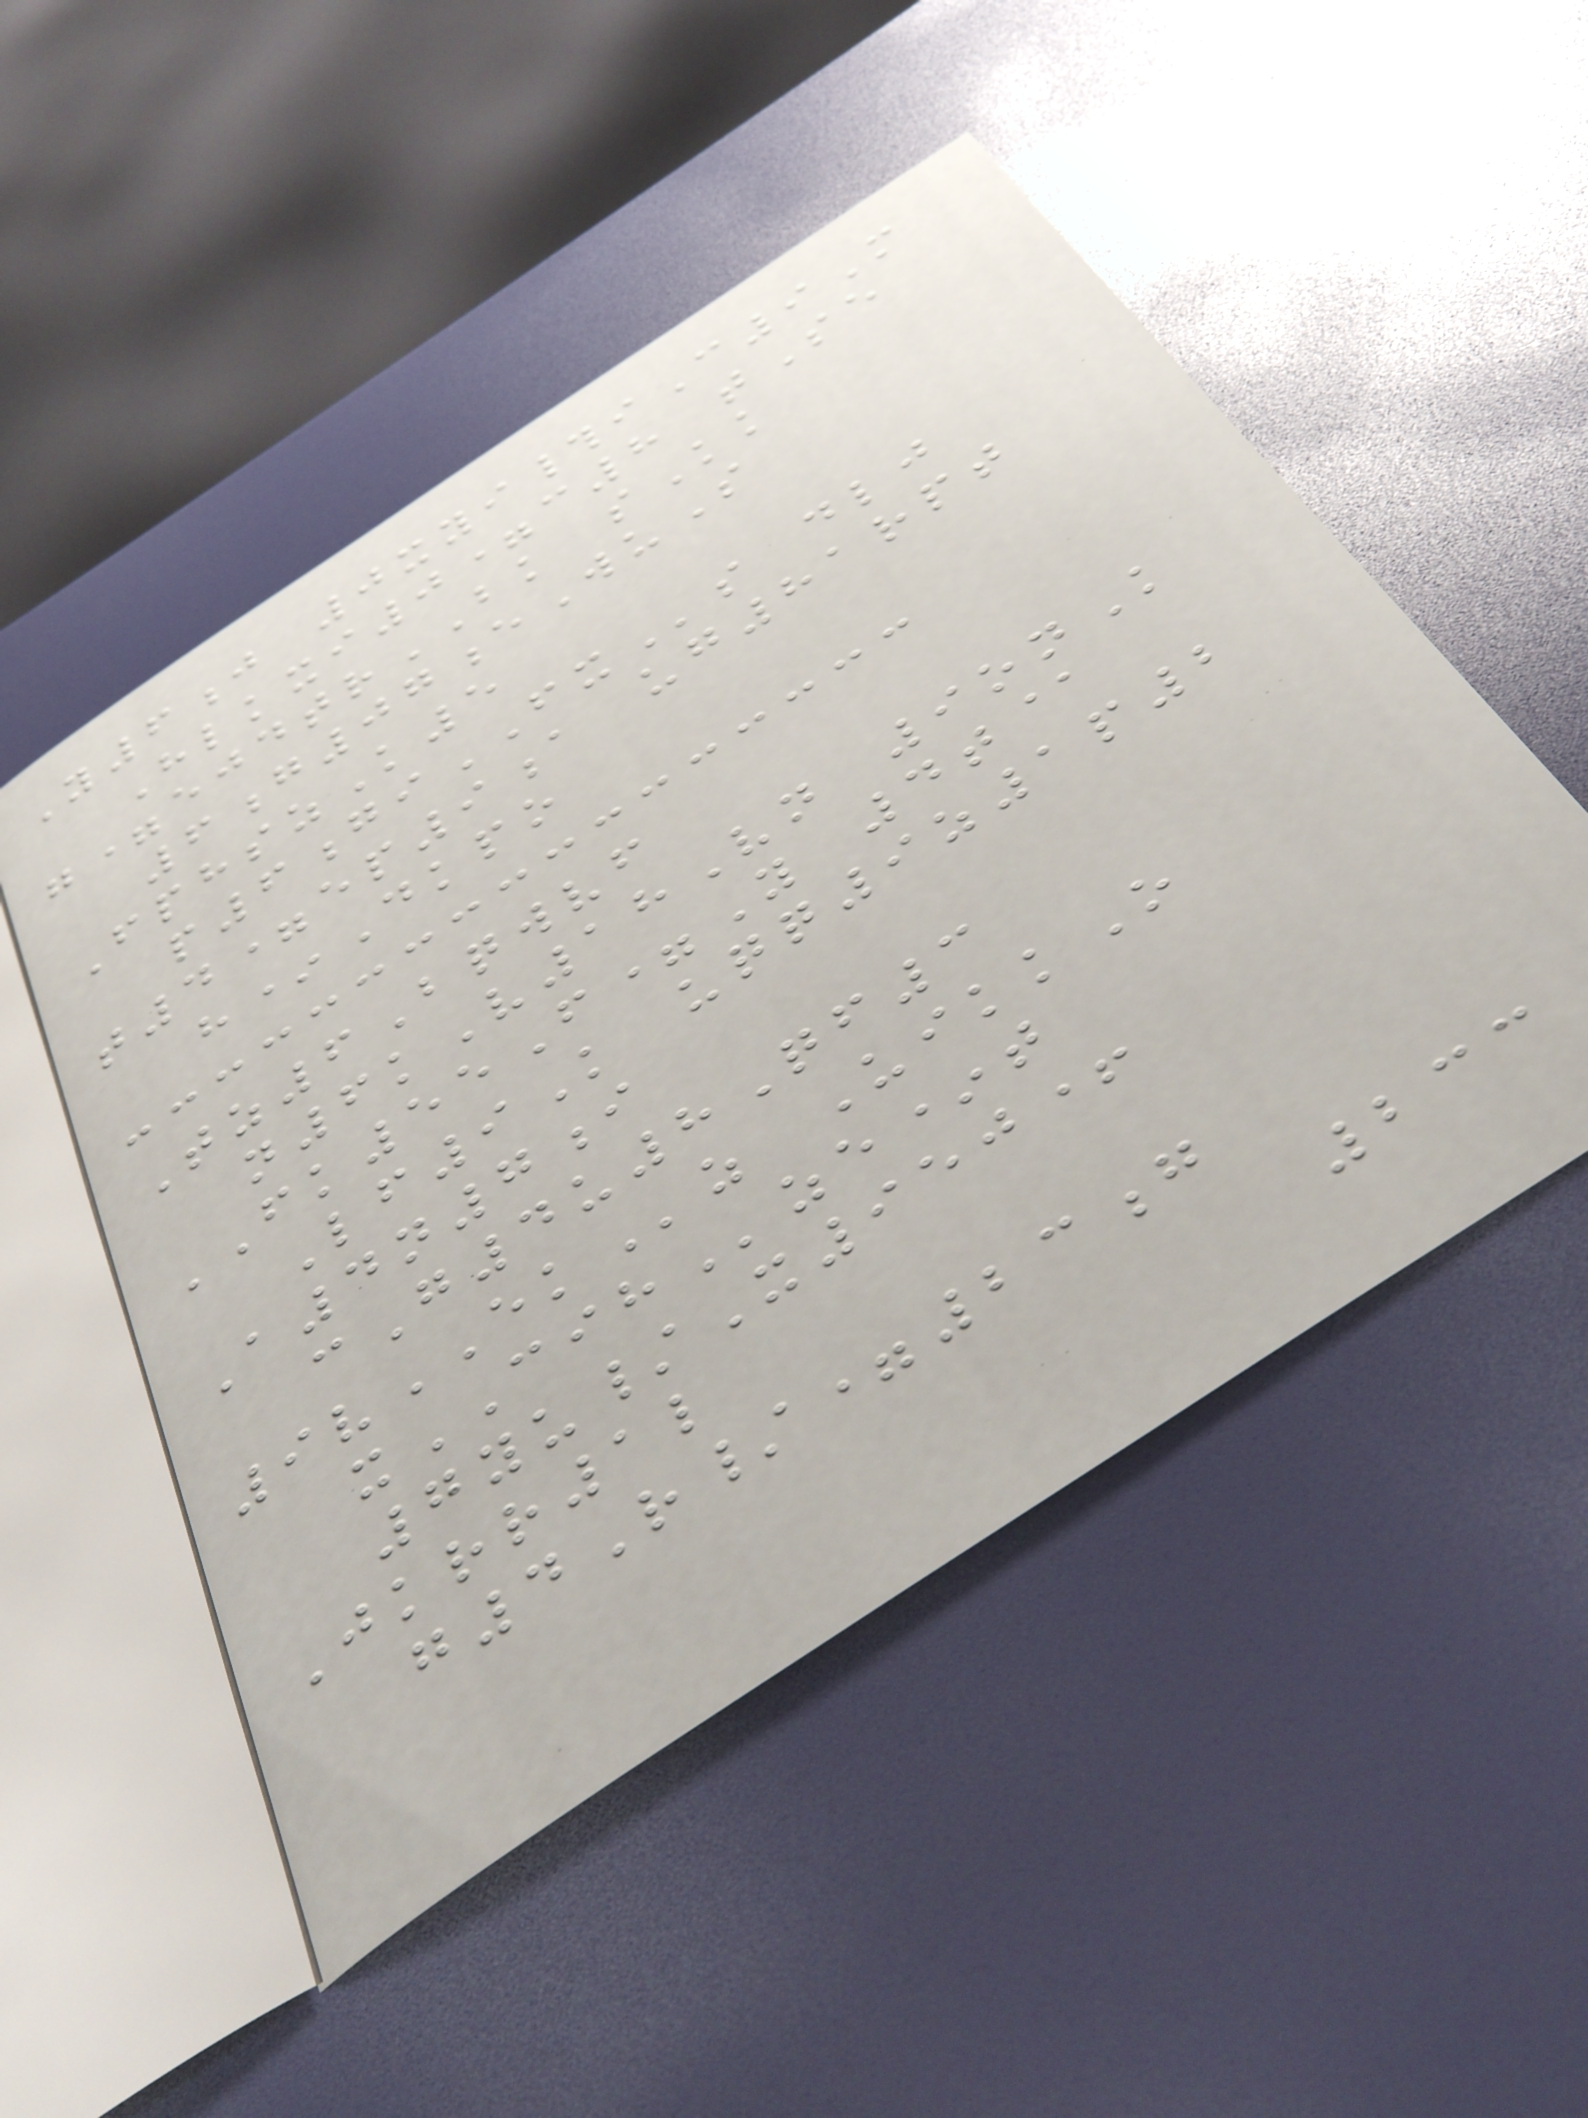Y6j 0xyi#iC9M
Hlkxi0=c8 tSe
g=ejdtrBK sKk
6g07eWuS
FphszK5
p6giFXs dlj
t4=ep9a ug81rpt
h*Dkpo
Tz6Bqwvf
n6kV18Vn 9onK
FK55F=Y 4t@
Lf9K uqq9z1p2
A4n7i
cG4u8Qf3
9vEKz UikkO
xCIHze*t
7yu/X950+
Jkrr1l
g4R/=23g
233
